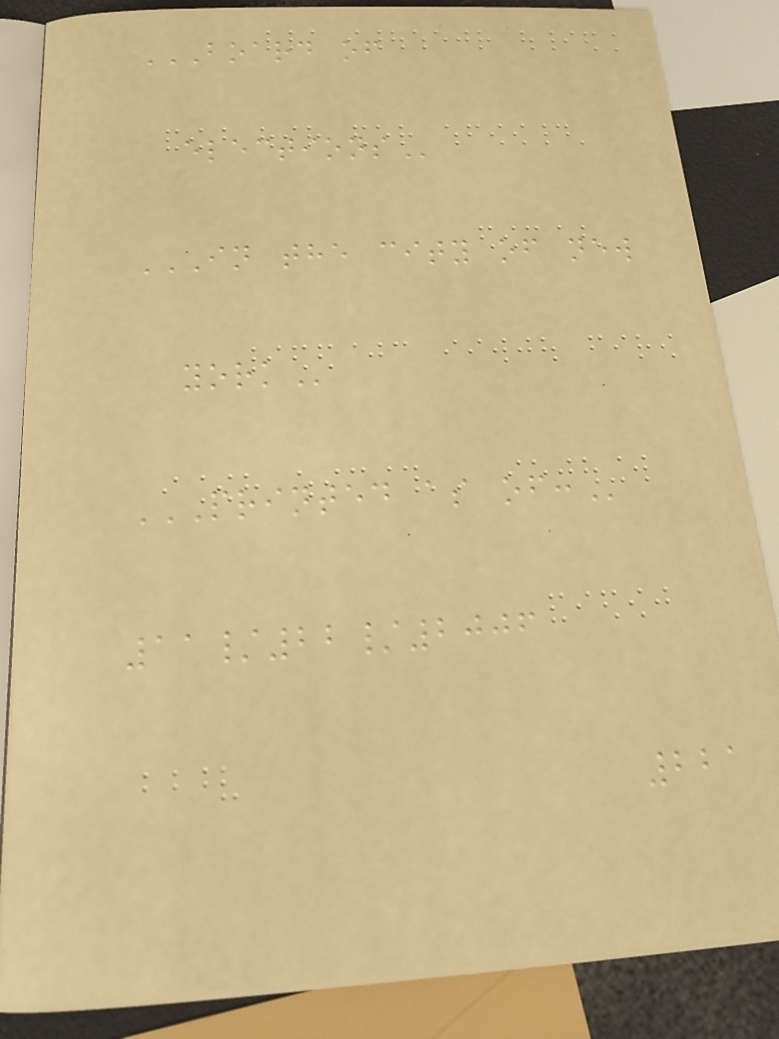BOARD OF
ELECTIONS
IN THE CITY OF NEW
YORK
PRINTED AS OF:
11/22/2006
221
